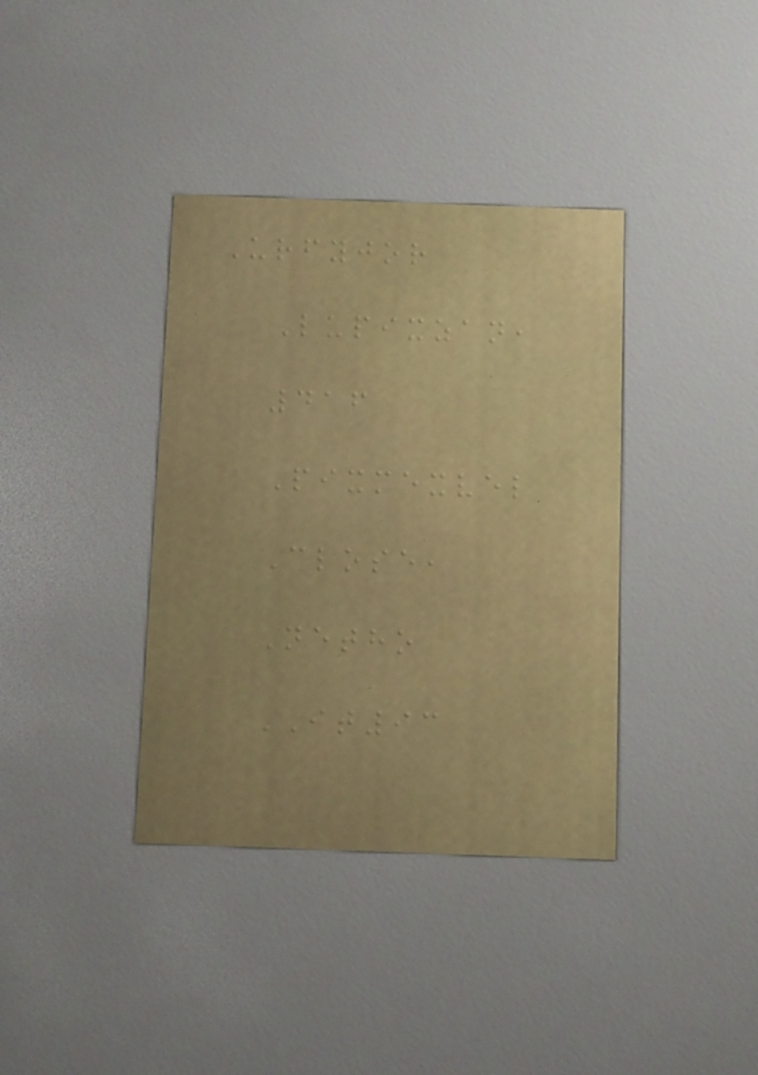Urfyjor
Lupixzan,
416
Pixmexvel
Close,
Netho
IT93
